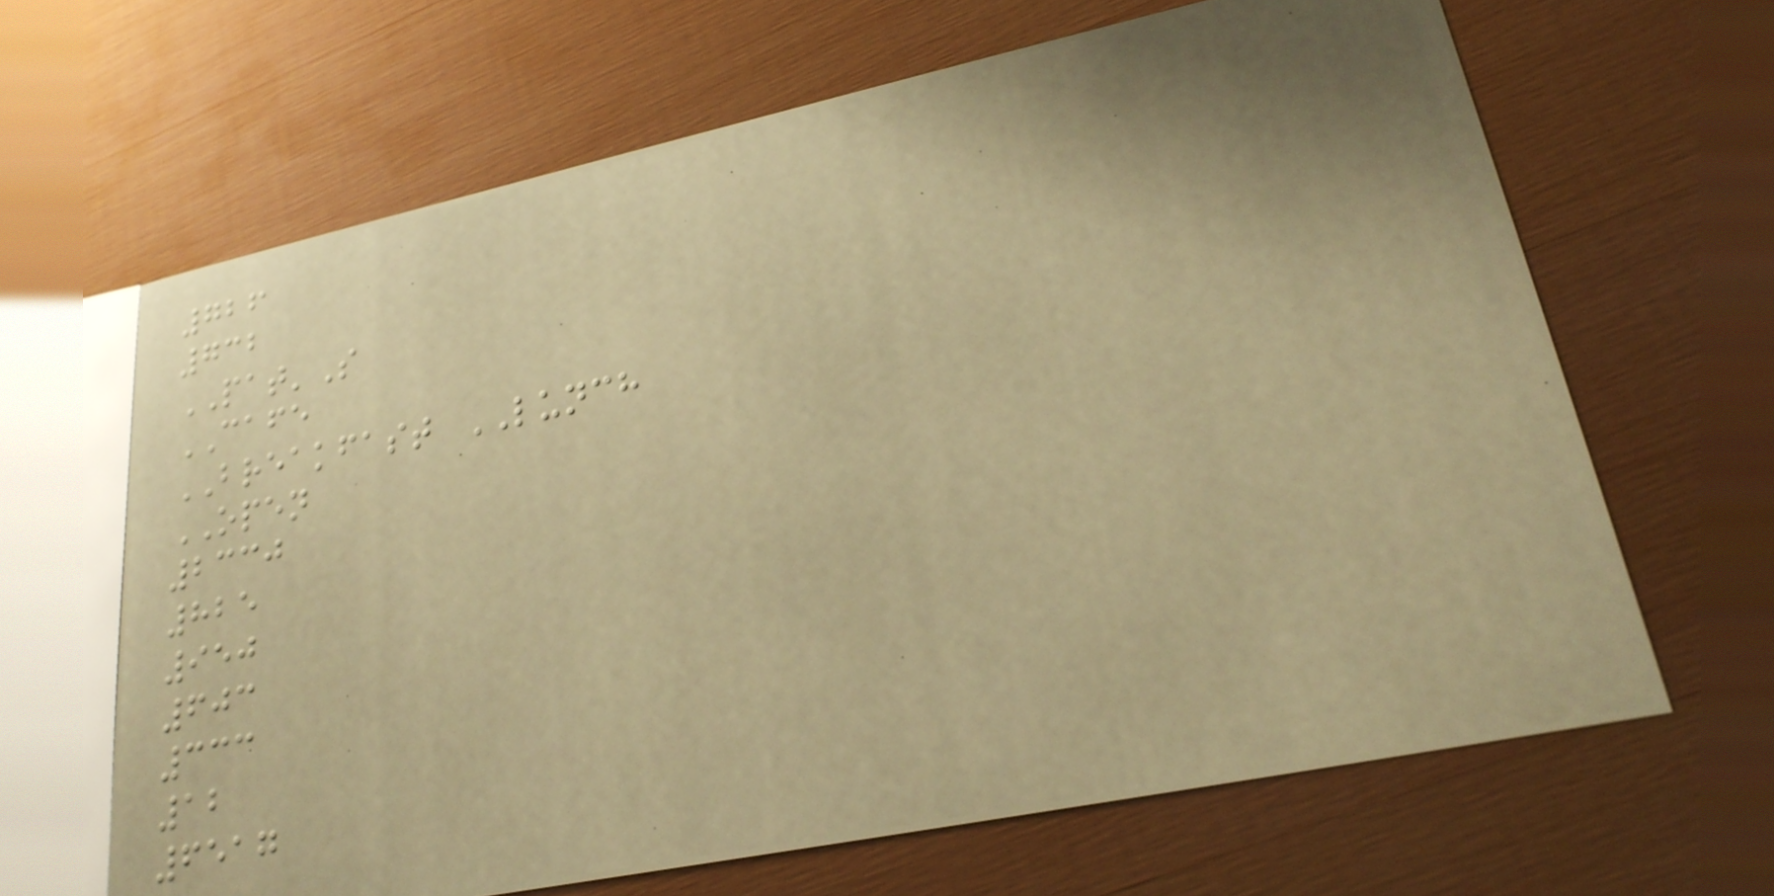726
732
PAT'S
CAFE
BREAKFAST LUNCH
OPEN
2330
825
950
603
333
12
6517
